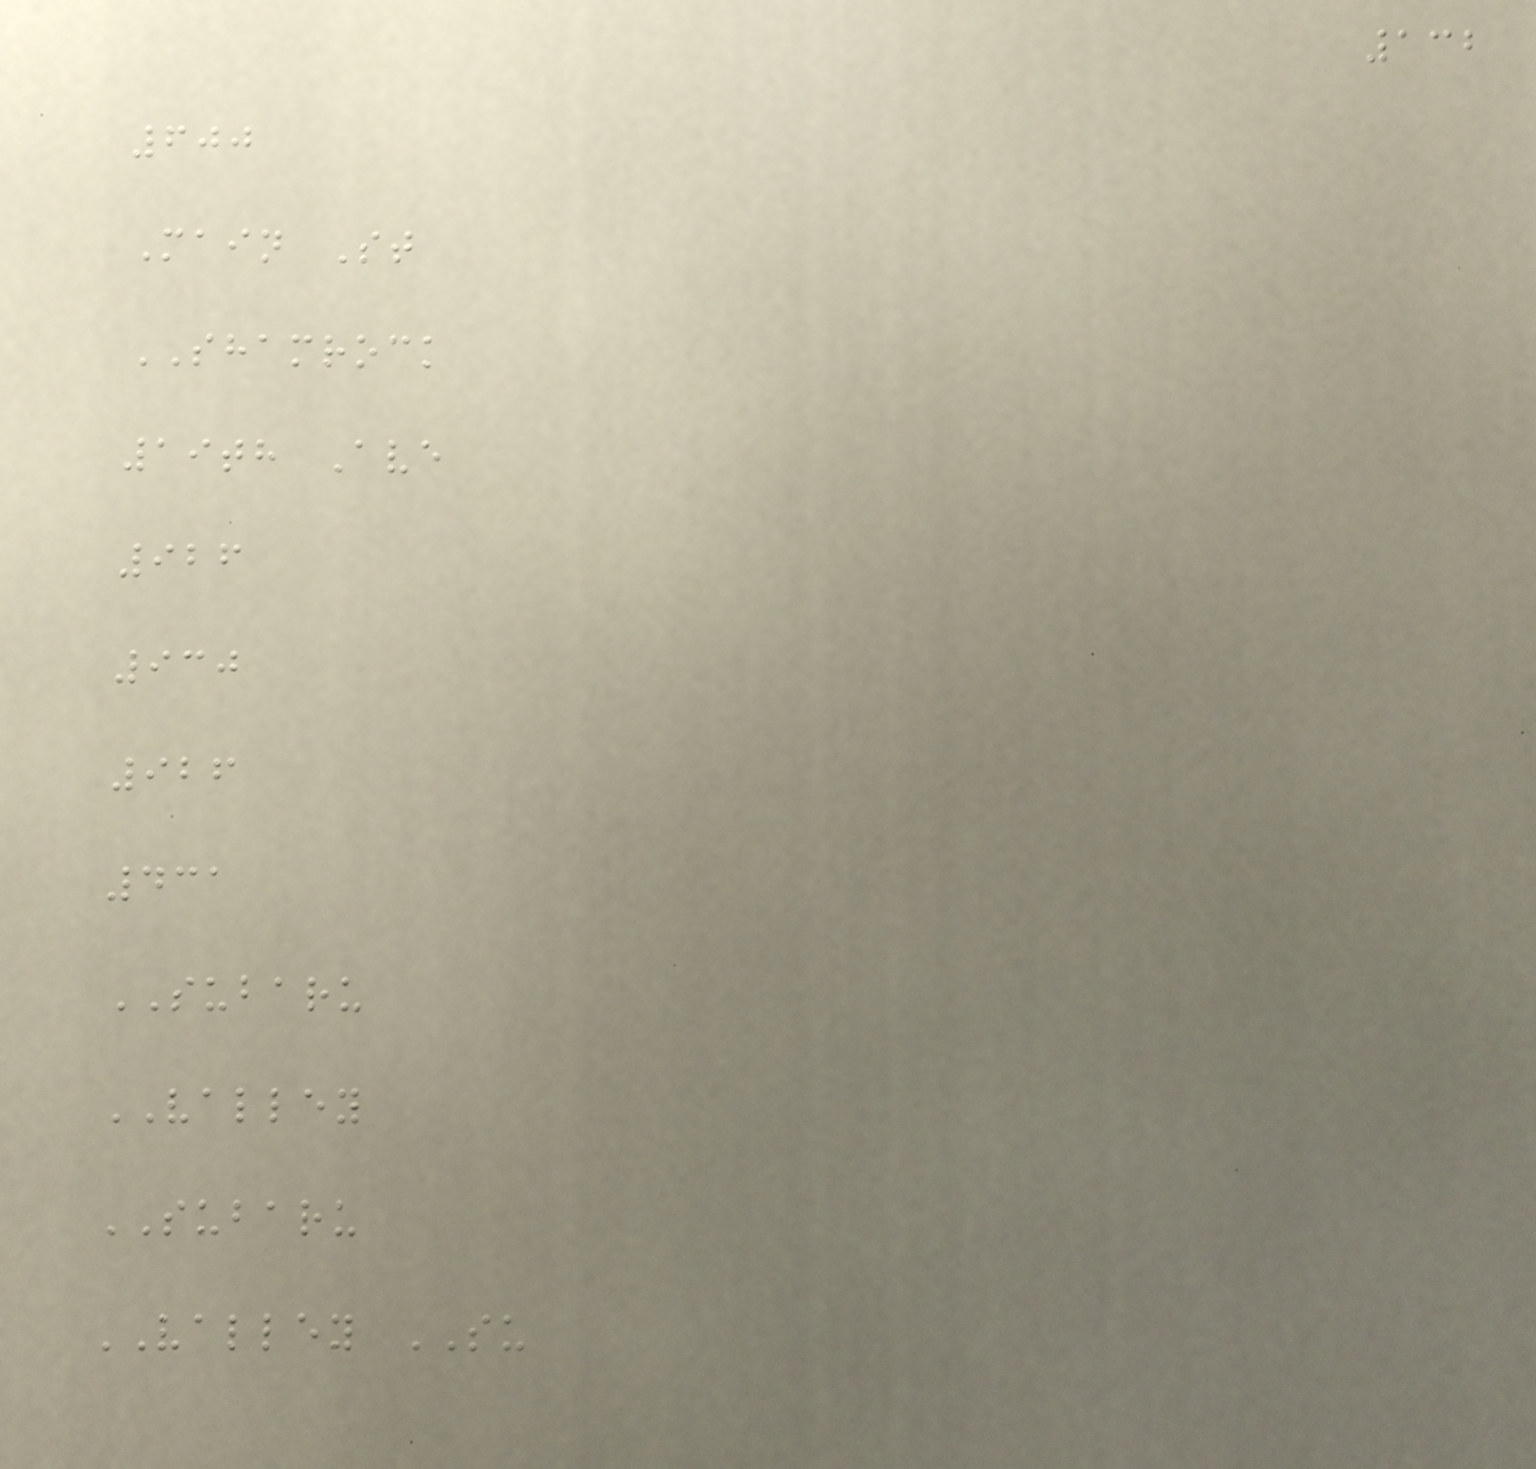132
600
Main St
SHAMROCK
19th Ave
926
930
926
431
SUBARU
VALLEY
SUBARU
VALLEY SU
